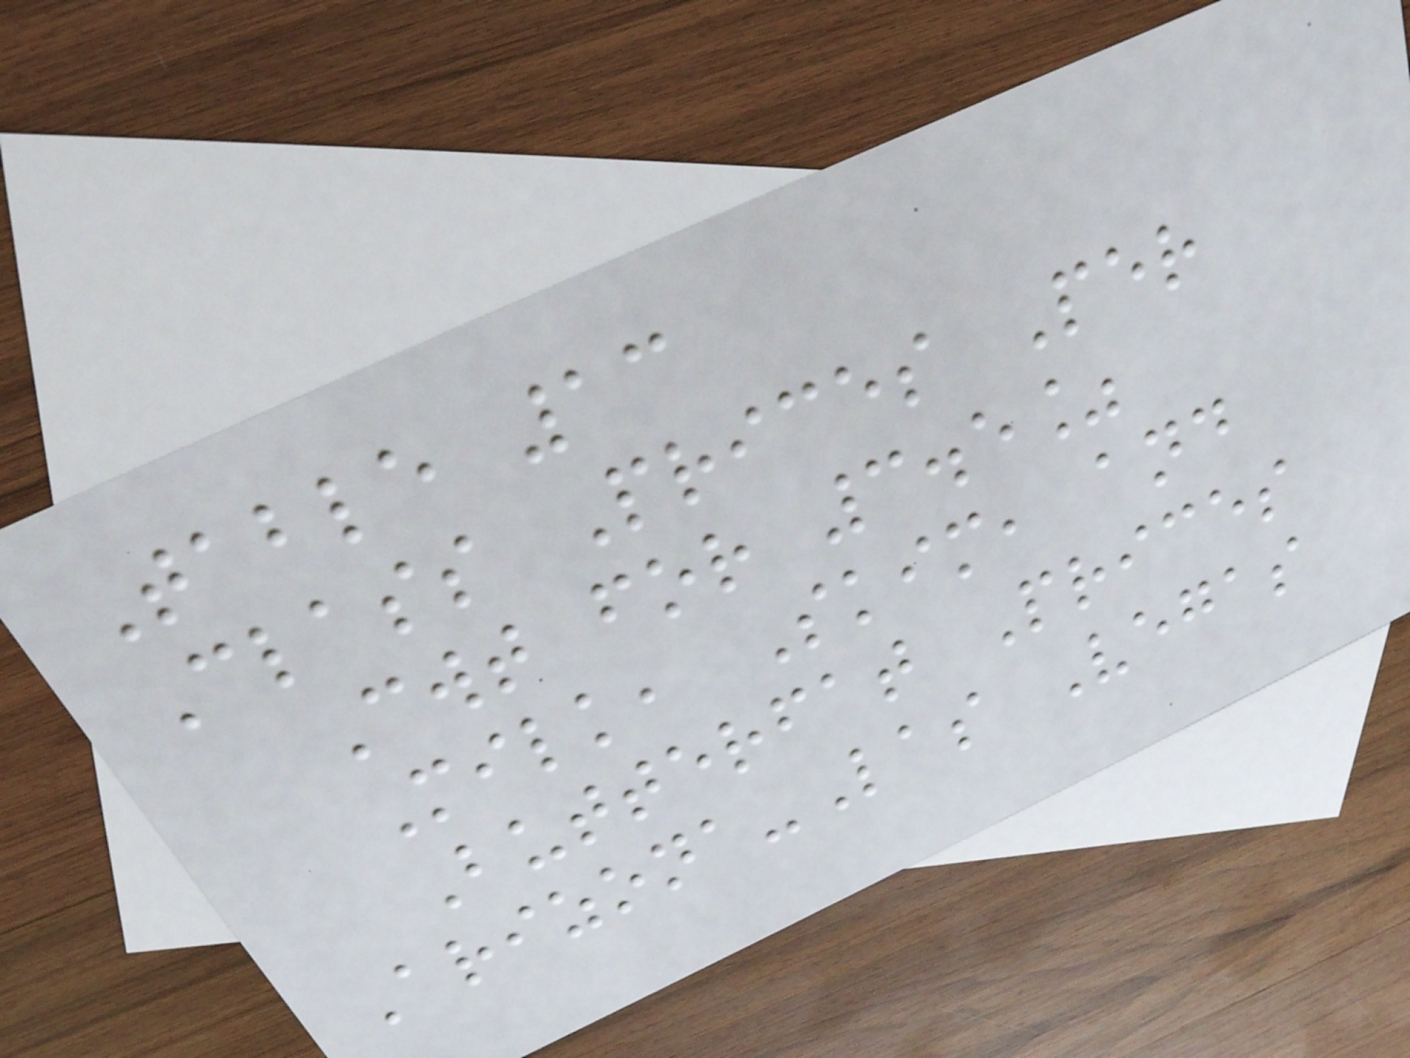Table 13
Class Prices Per
Cwt for 3.5%
Milk, Skim, and
Butterfat Prices
Arizona-Las Vegas
